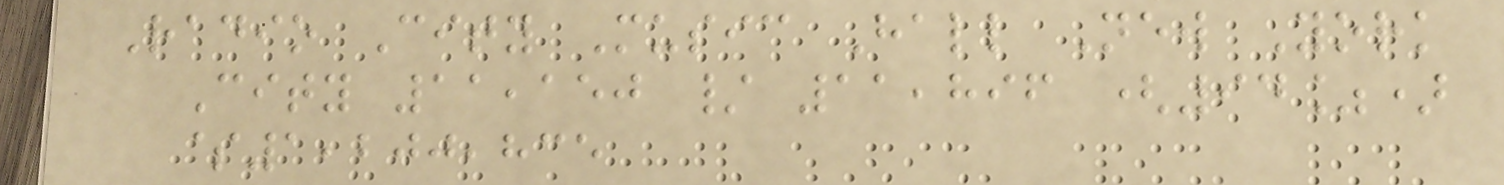Radio City Music Hall New York
City 11,150 / 11,896 (94%)
$1,200,835
